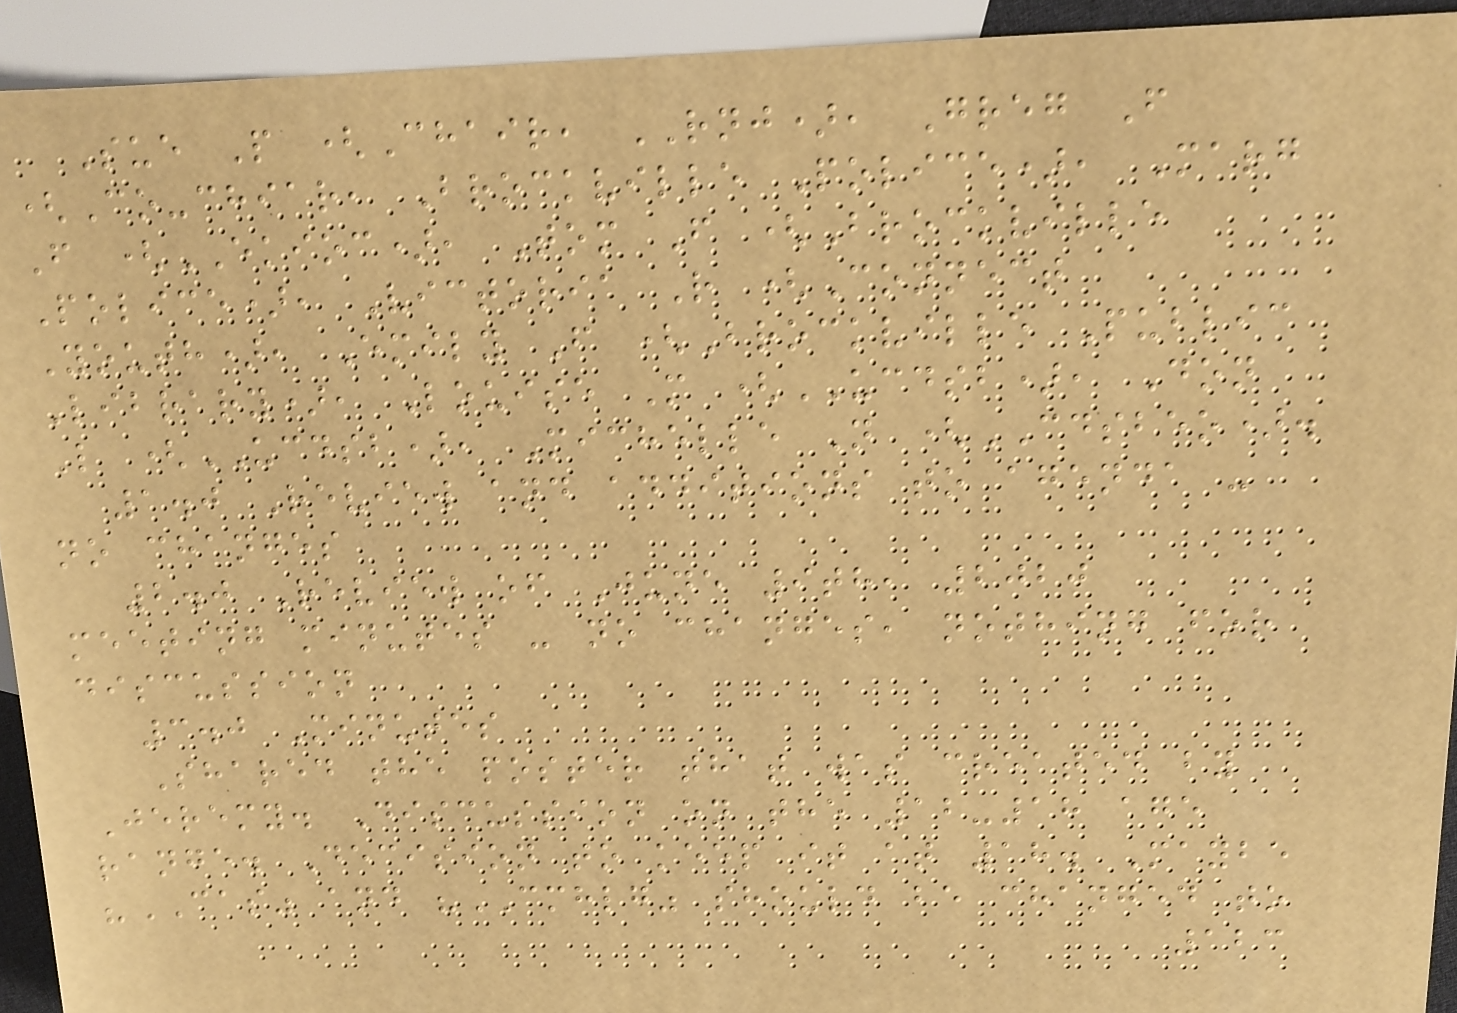Sue P (Chair, RNJ), Greg F
(Co-chiar, Brockville Police), Marg
F (EKIOC), Tom F (Brockville
Police), Victoria R (Connect
Youth), Emily F (Brockville Public
Library), Louise M (UCDSB), Don
L (UCDSB), Michelle N (CDSBEO).
1.0 Review and additions to agenda -
no changes
2.0 Review of June 9th, 2020
meeting minutes - no changes, nothing for
discussion
3.0 Minutes
Shared the poster that was created by
Jeremy. Discussion on the 12-18 age
range. Decision to keep it at 18. Maybe
"CAS" and "CMHLG" should be changed to
123
